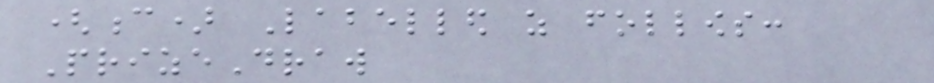(c) Labelled as follows:
PrizeDraw
